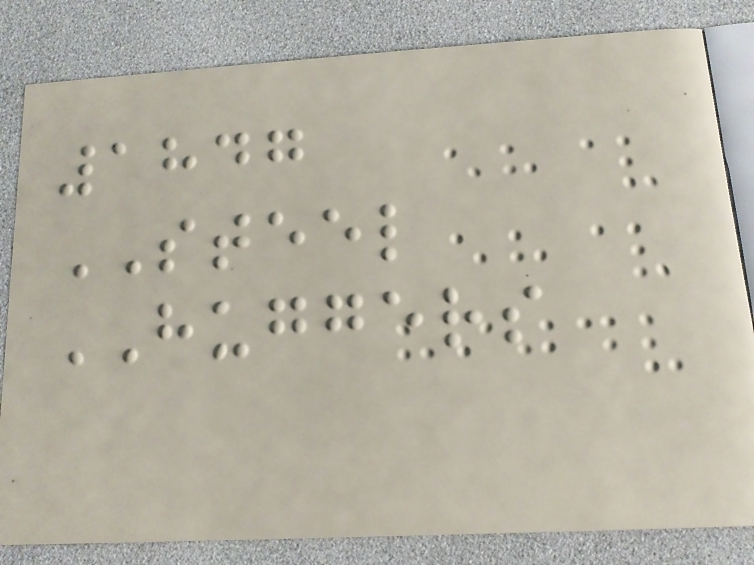1847
STEEL
HUGGERS
